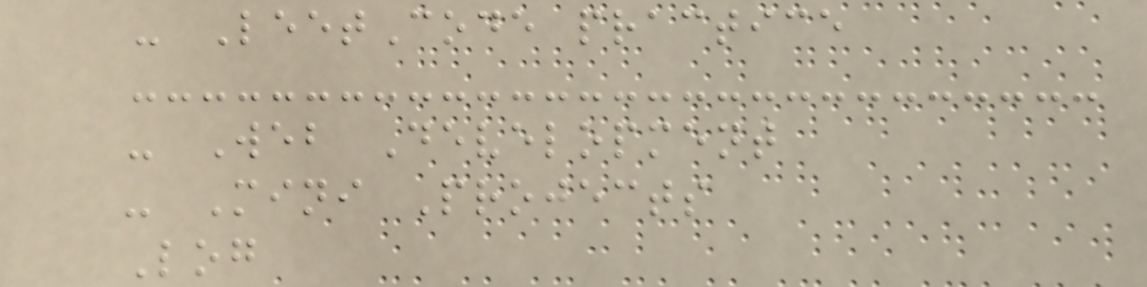- LeetCode practice
- Web Development
- Mini Projects
Log
